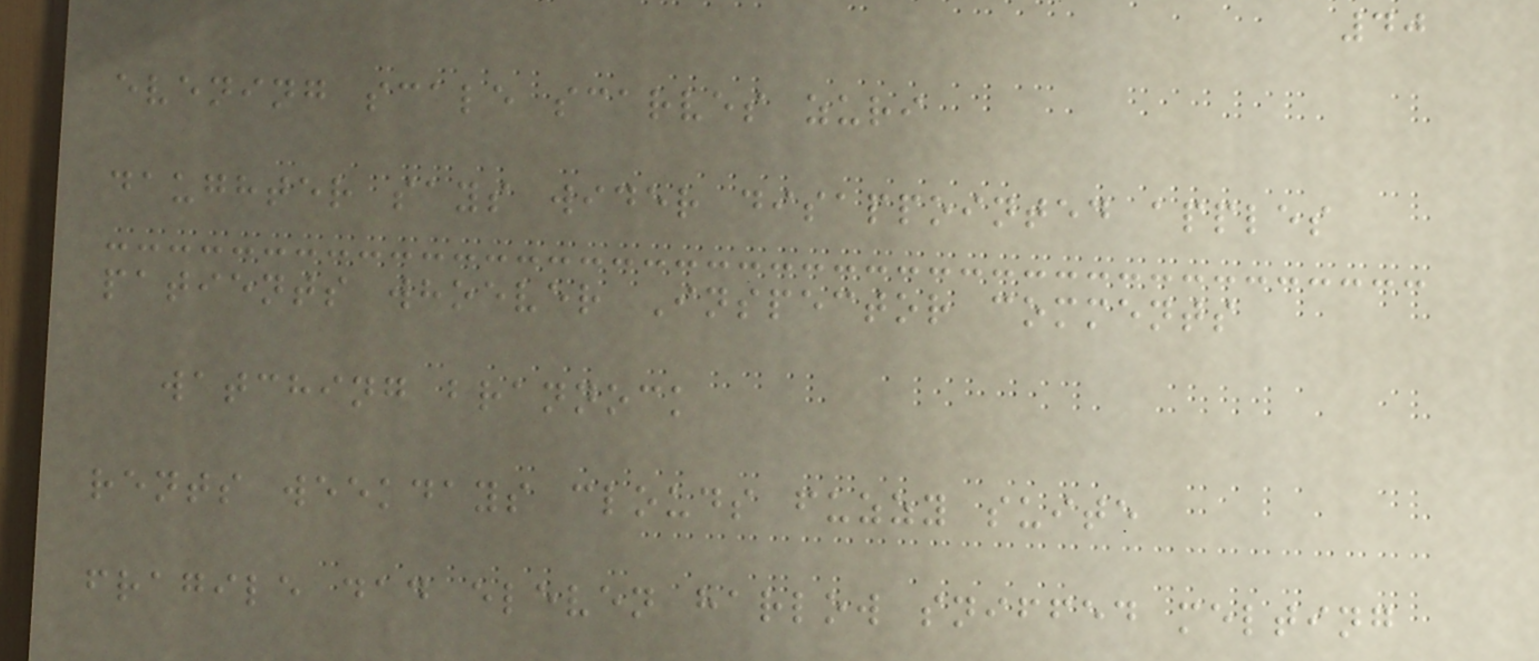40
evening scale scarves zuri
daughter says wider disappointed apples
patients whoever Inspector comments
watching brannock
rents weekdays clouds fuzzy suite
fragile dad eleven harlow sniffed melting
